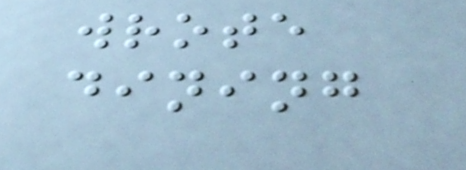wrote
dining
